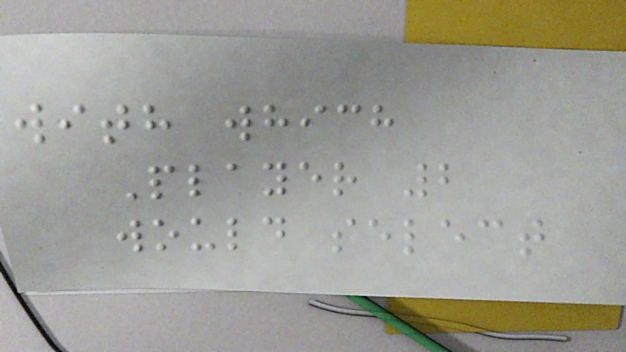with which
Player 2
would select
